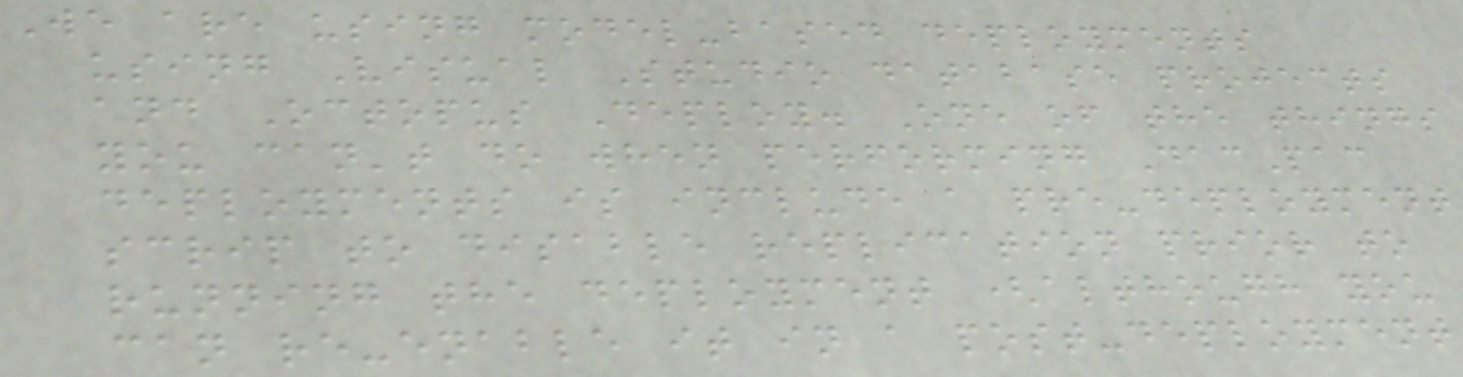We are using model-based deployments
using Visual Studio database projects
and Octopus Deploy. One of the things
you can't do when performing DacPac
deployments is include a pre-deployment
scrip to disable replication prior to
running the deployment (although you
can re-enable it in a post-deployment
